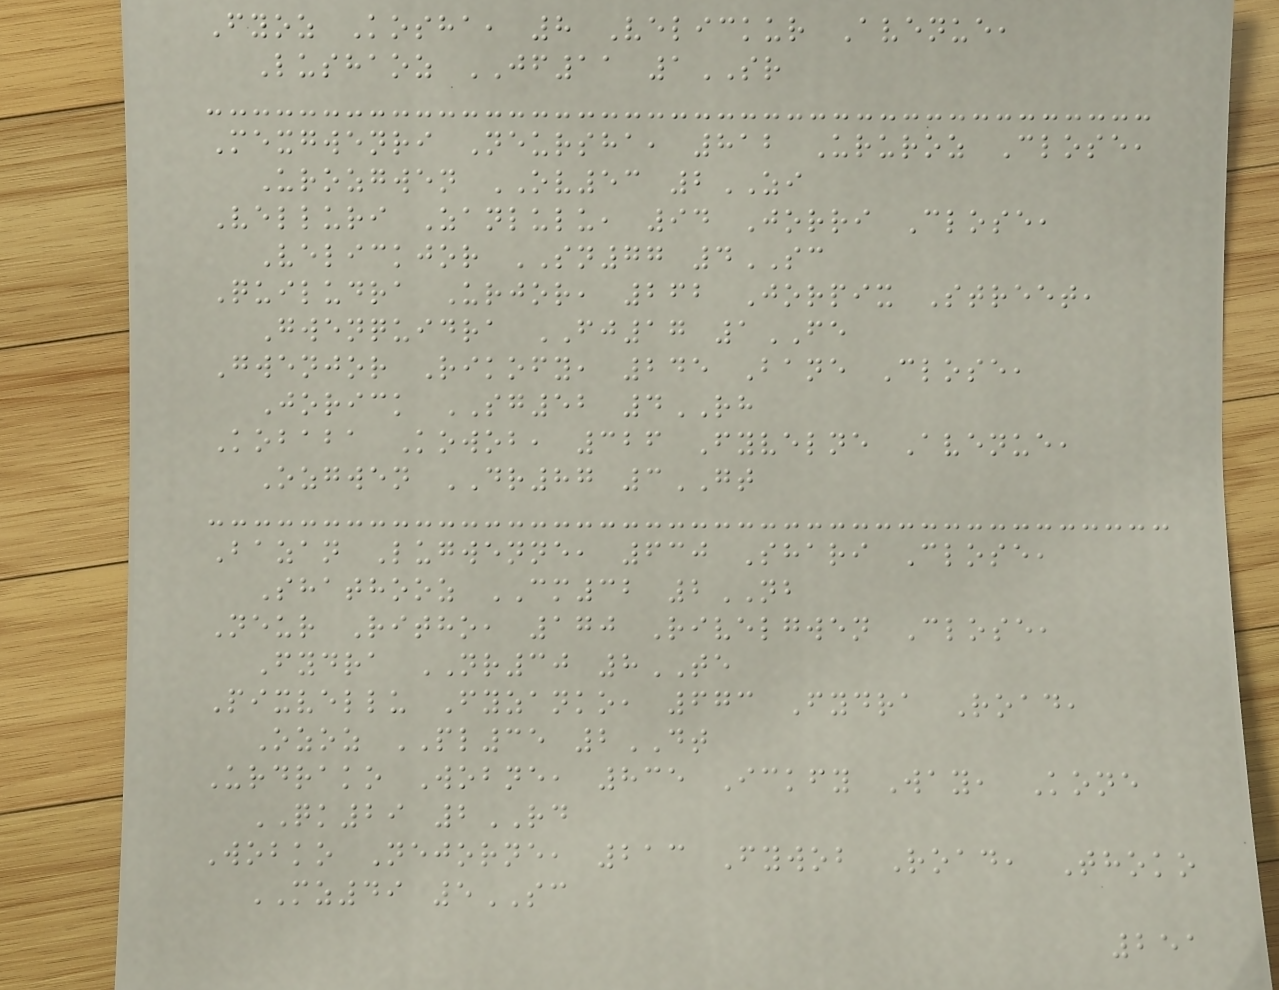Fyoz Kosha, 8 Velickur Avenue,
Lushaoz JF11 1SR
Mexgwenri Neursha, 812 Ururoz Close,
Urozgwen OV53 2ZI
Velluri Zanlulu, 94 Jorri Close,
Velickjor SN77 4SC
Quiludra Urjor, 262 Jorpix Street,
Gwenquidra FJ17 1FE
Gwenjor Rikofy, 245 Bane Close,
Jorick SG52 4RH
Kobaba Kowob, 326 Fyvelne Avenue,
Ozgwen DR87 3GT
Bazan Lugwenne, 630 Shari Close,
Shathooz CM32 2NB
Neur Ritho, 170 Rivelgwen Close,
Fydra NR30 8TE
Pixvellu Fyzanko, 673 Fydra Road,
Ozoz PL35 2DT
Urdrako Wobne, 835 Ickfy Way, Kone
QK29 2RD
Wobko Nejorne, 213 Fywob Road, Thoko
MZ49 5SC
251
